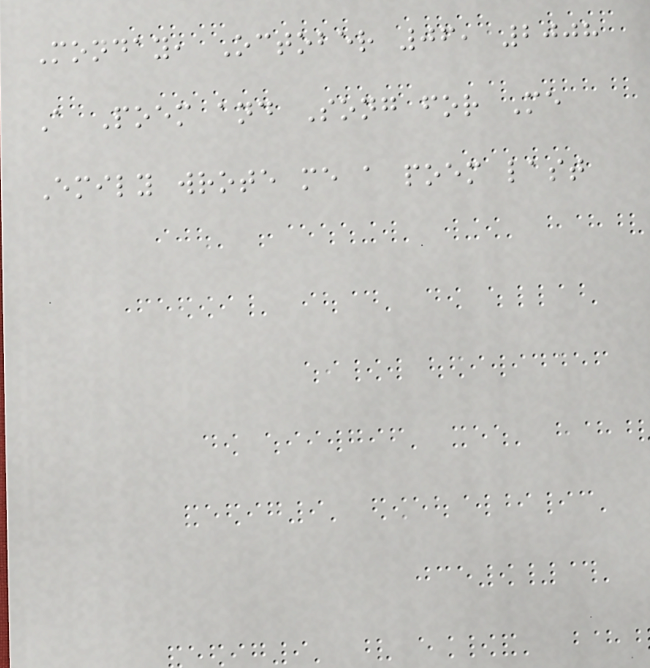Monday, October 06, 2008
A Poem and Song for Me
Emily wrote me a poem last
